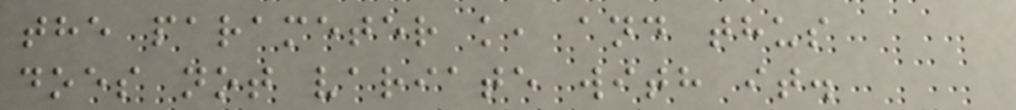the parameter k, and thus
does not variate with it.
